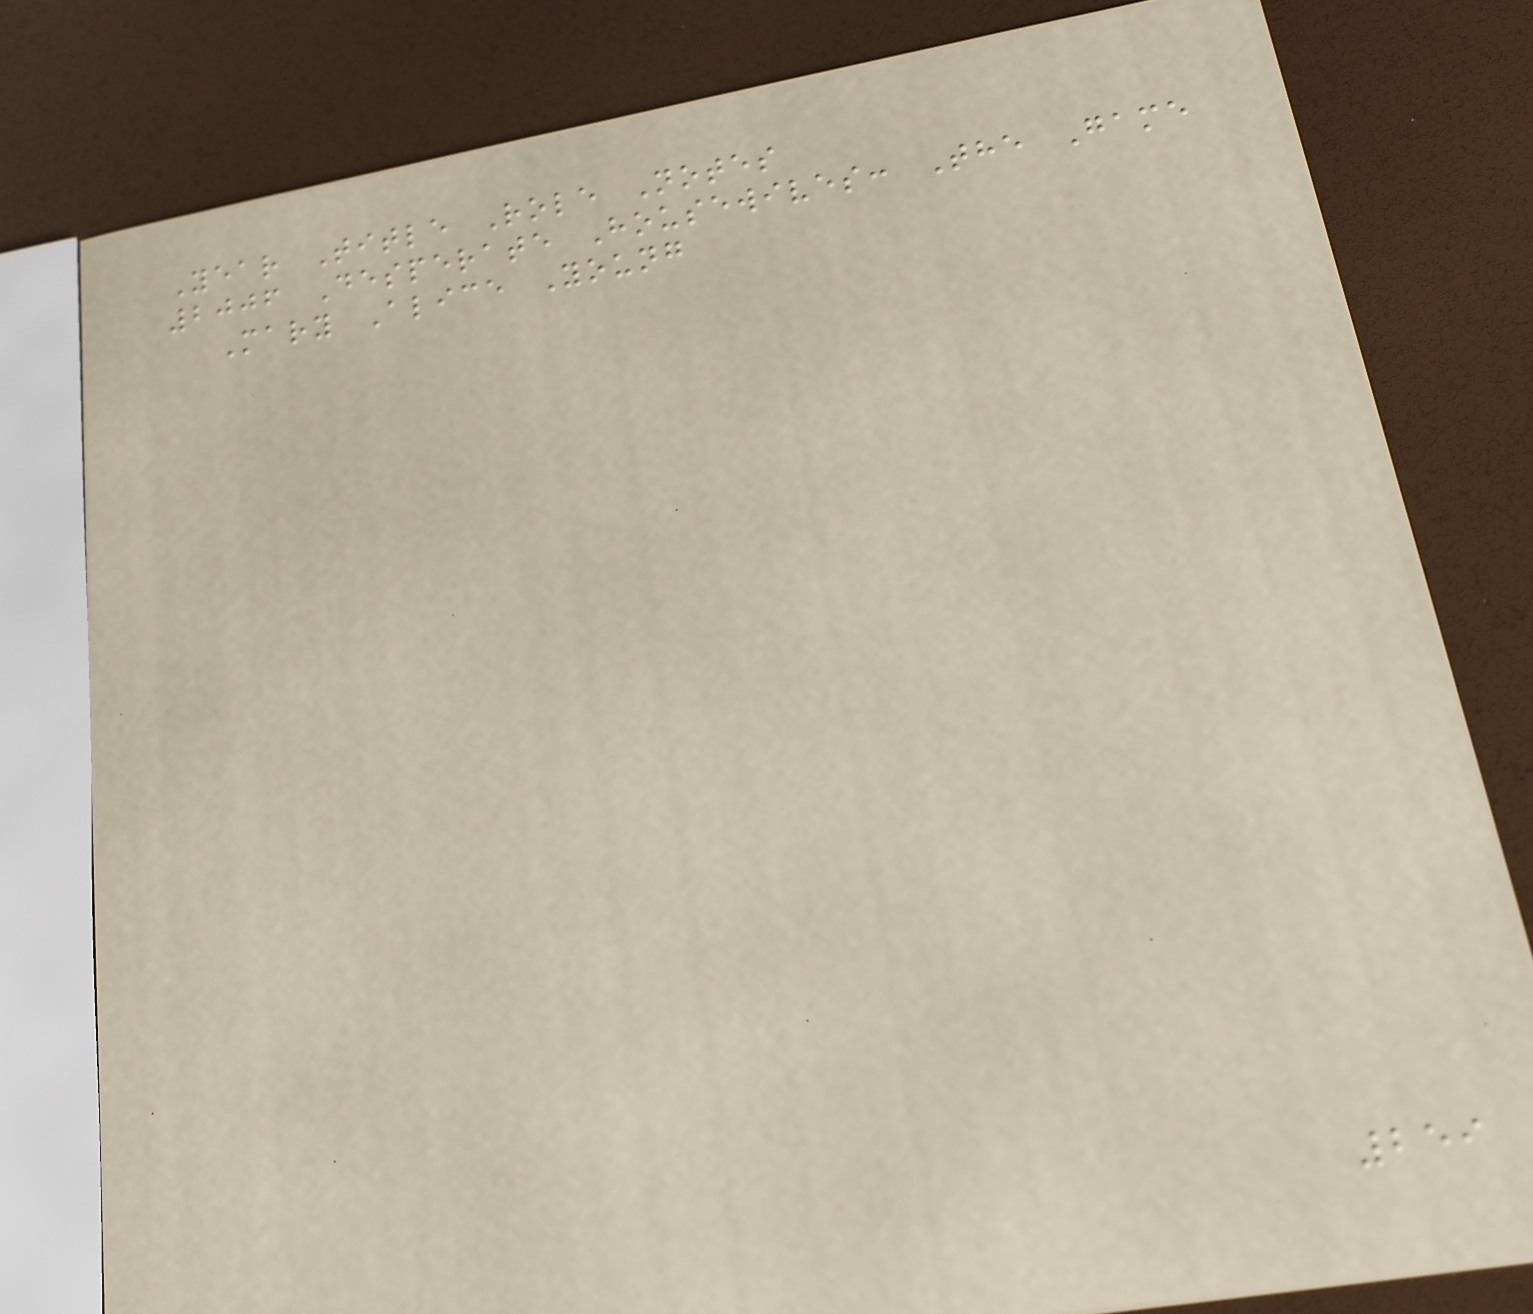Year Title Role Notes
2006 Desperate Housewives: The Game
Mary Alice Young
259
